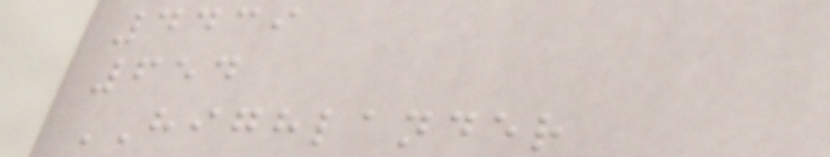4439
654
HIGHLANDER
